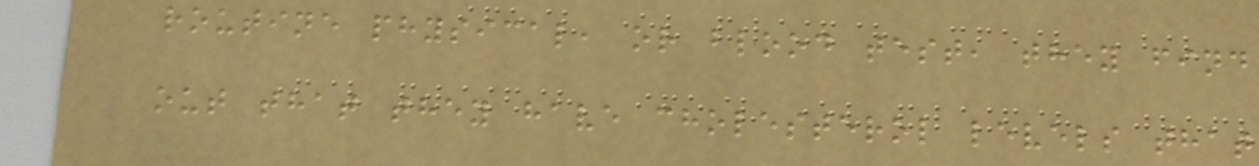routine physical, or blood test, they find
out that they have cholesterol levels that
